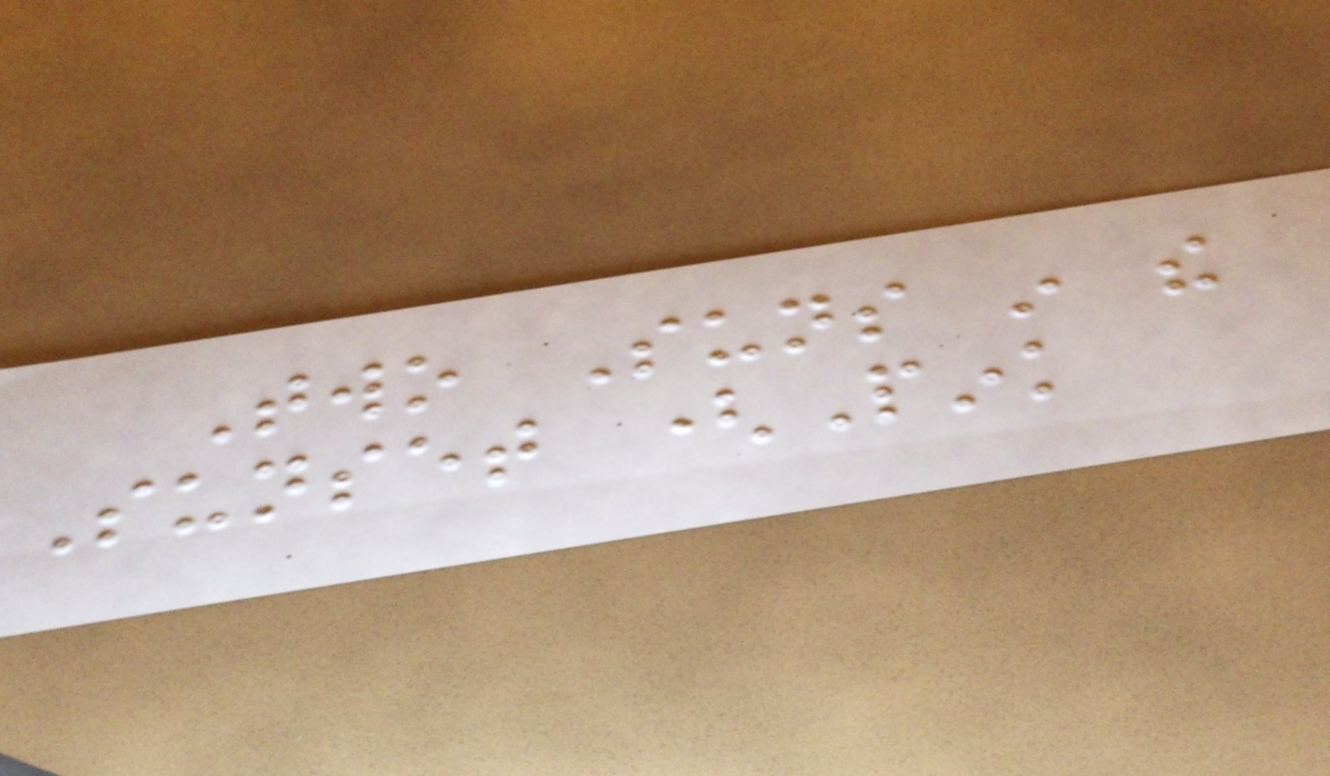Two Suns in the
Sunset (Pink
